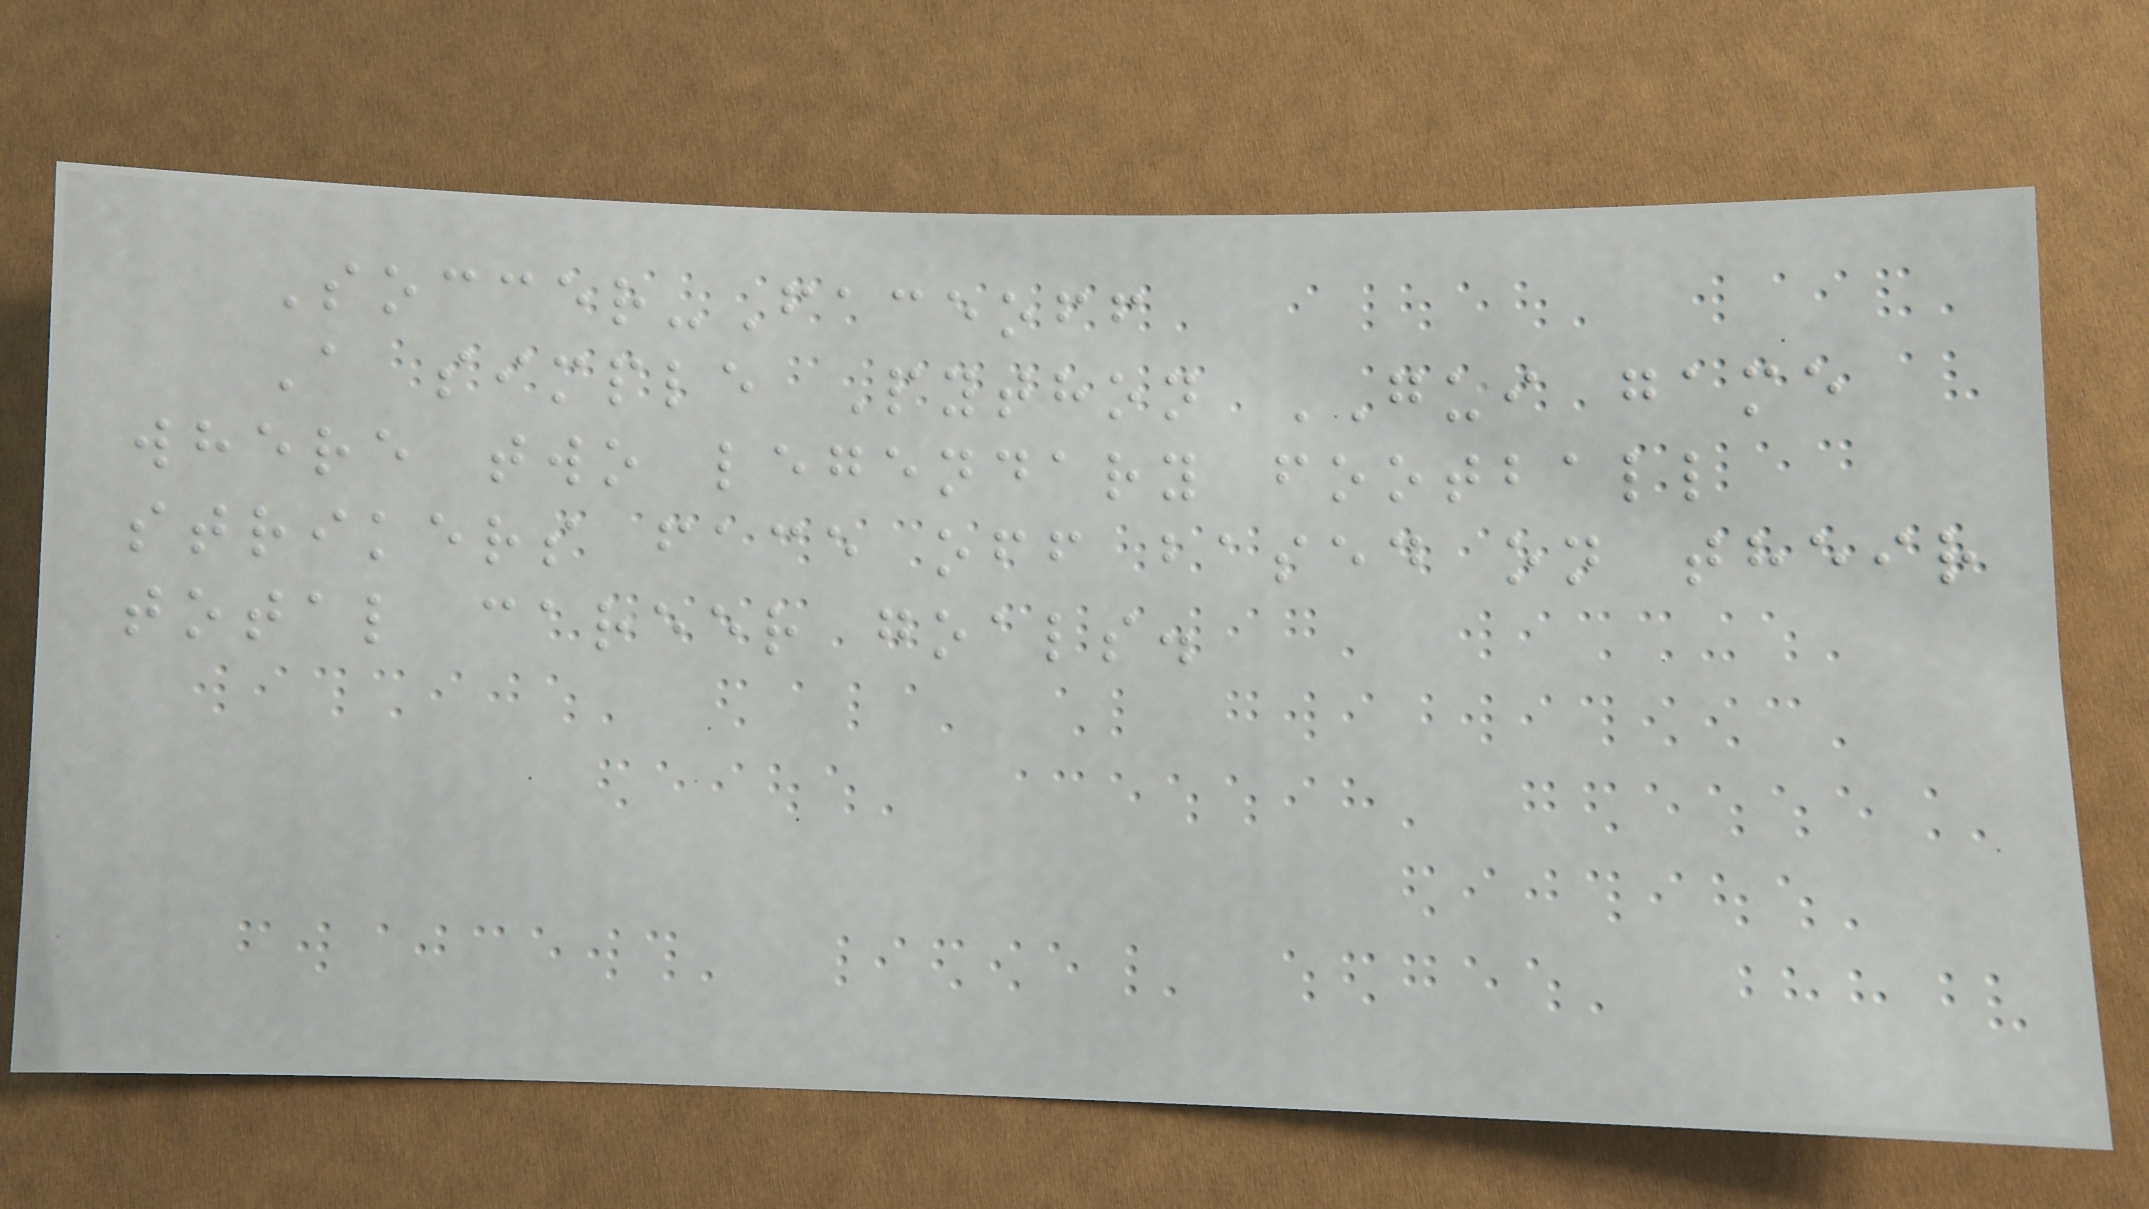Soccer-Faceoff
A simple Python GUI game
where two legendary football
strikers face off based on their
total career goals.
